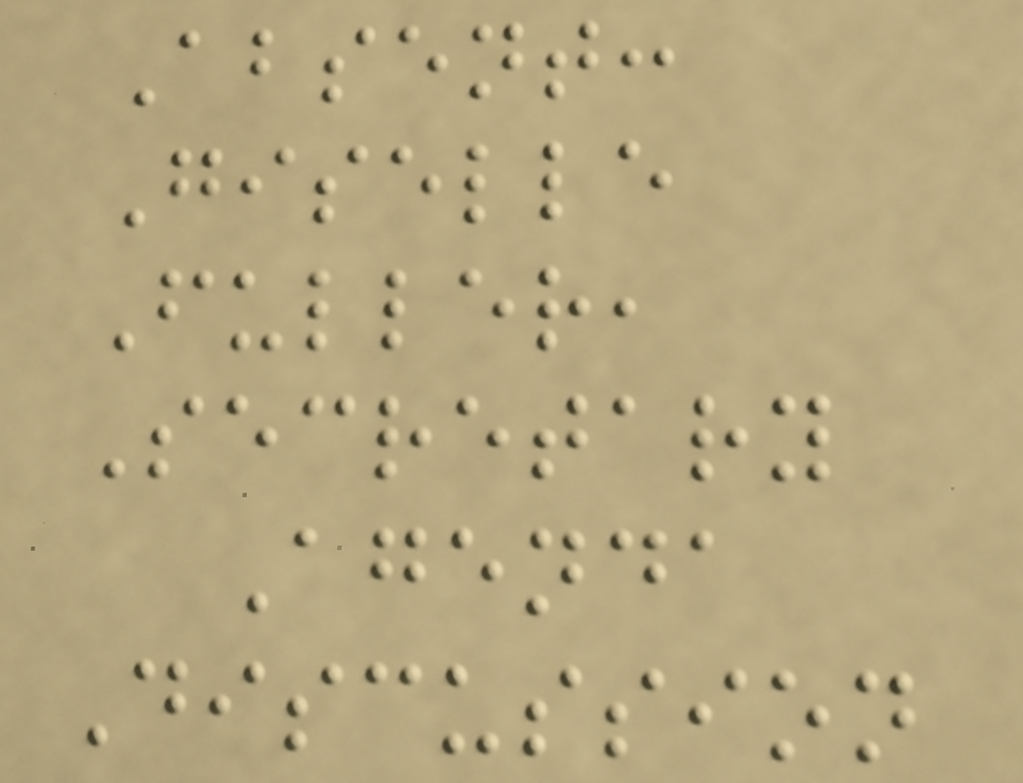Absent:
Giselle
Fuller,
Secretary
Agenda
Discussion
